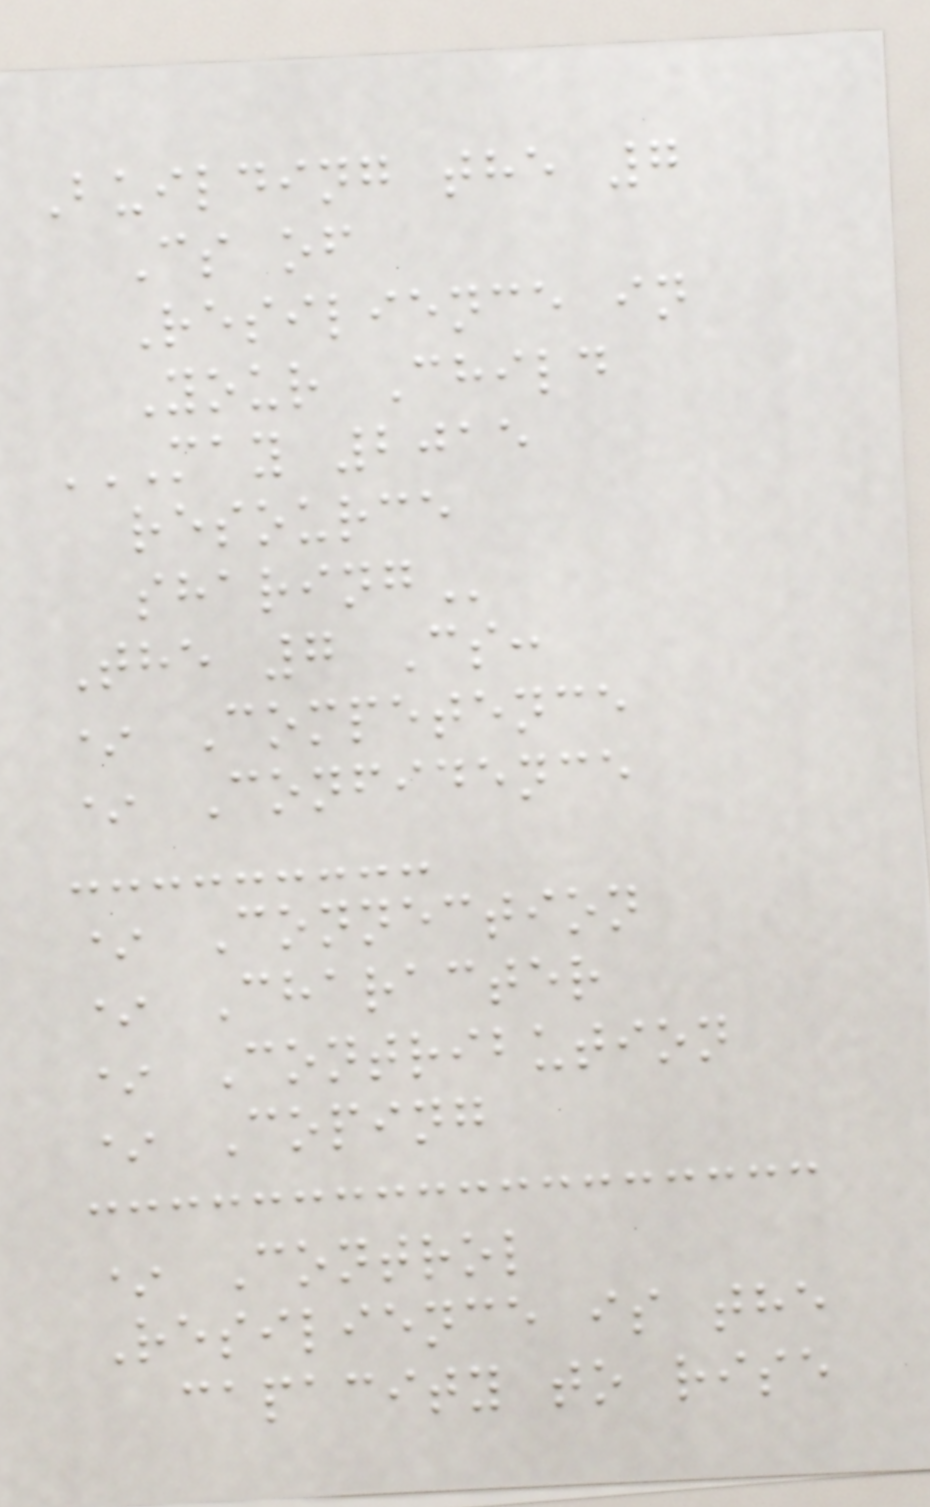Building the 7
Cs of
Resilience in
Your Child
MAY 2015
RESOURCE
SHARING
The 7 Cs:
* Competence
* Confidence
* Connection
* Character
* Contribution
* Coping
* Control
Resilience is the
capacity to rise
